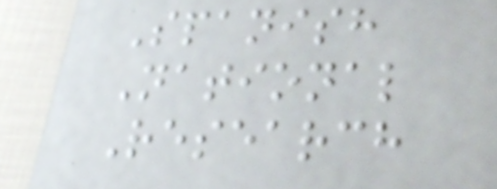Spanish
National
Research
